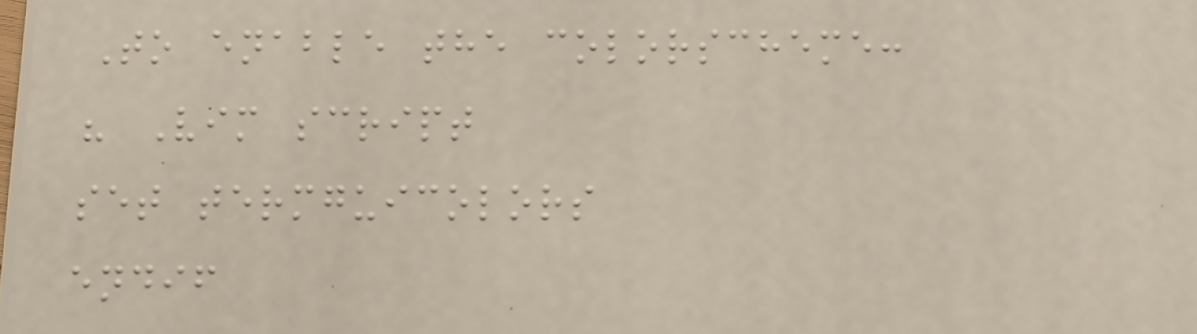To enable the colorscheme:
" Vim script
set termguicolors
endif
